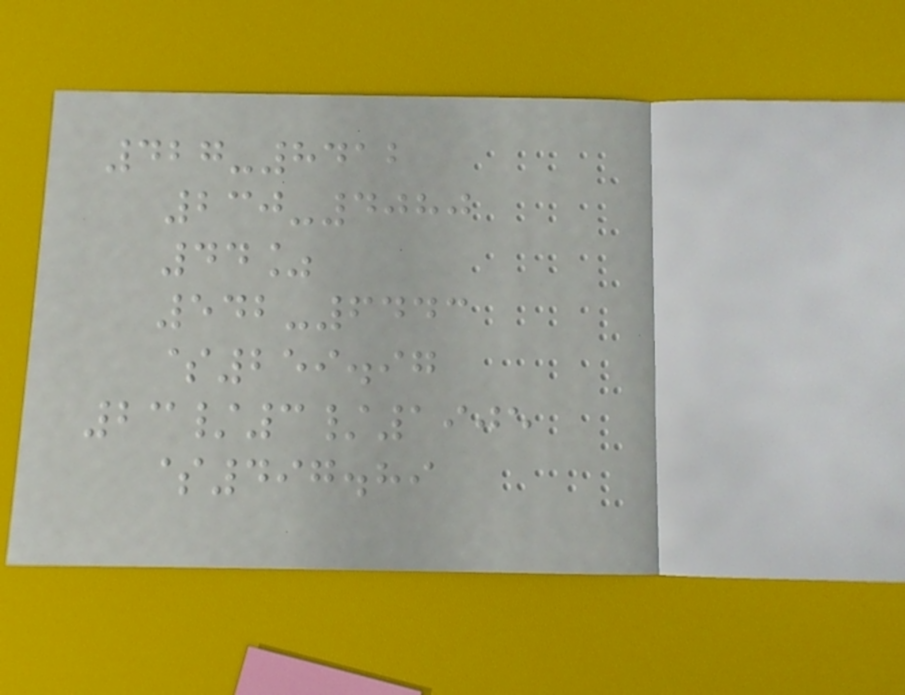427-8412
230-4080
44%
542-6443
$259.97
23/3/1905
$497.89
